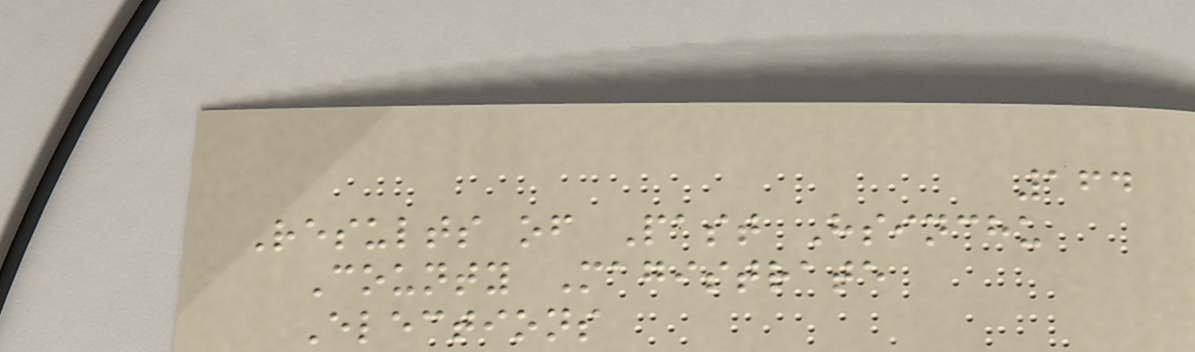164
Results of Past Hsinchu
County Magistrate
Elections
